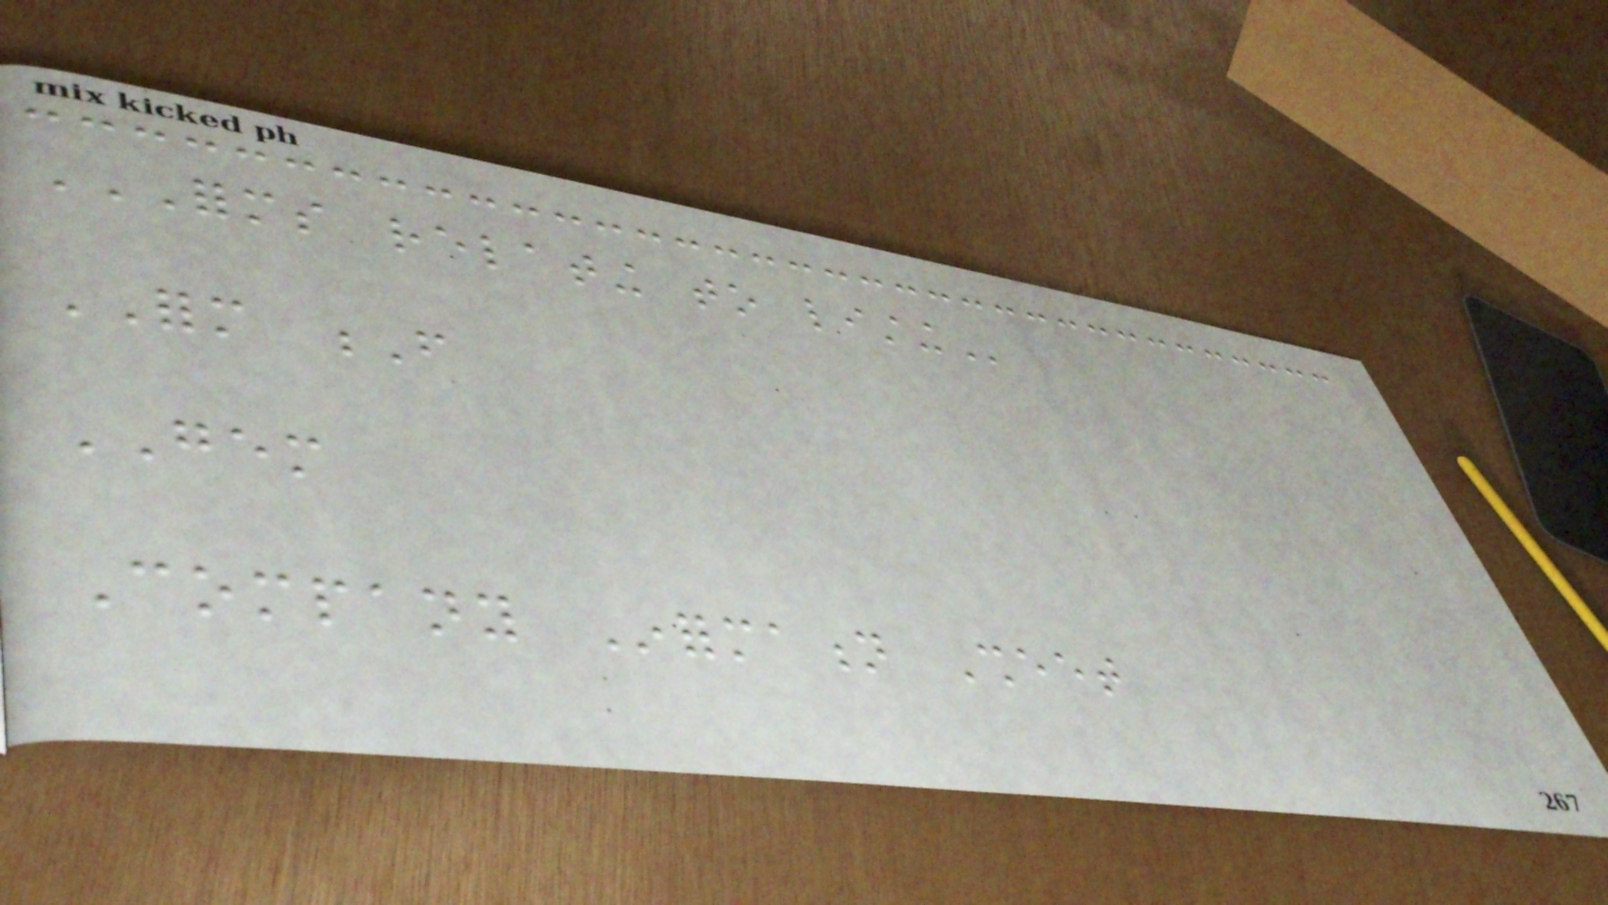FORMS RELATING TO LISTING
FORM F
GEM
Company Information Sheet
